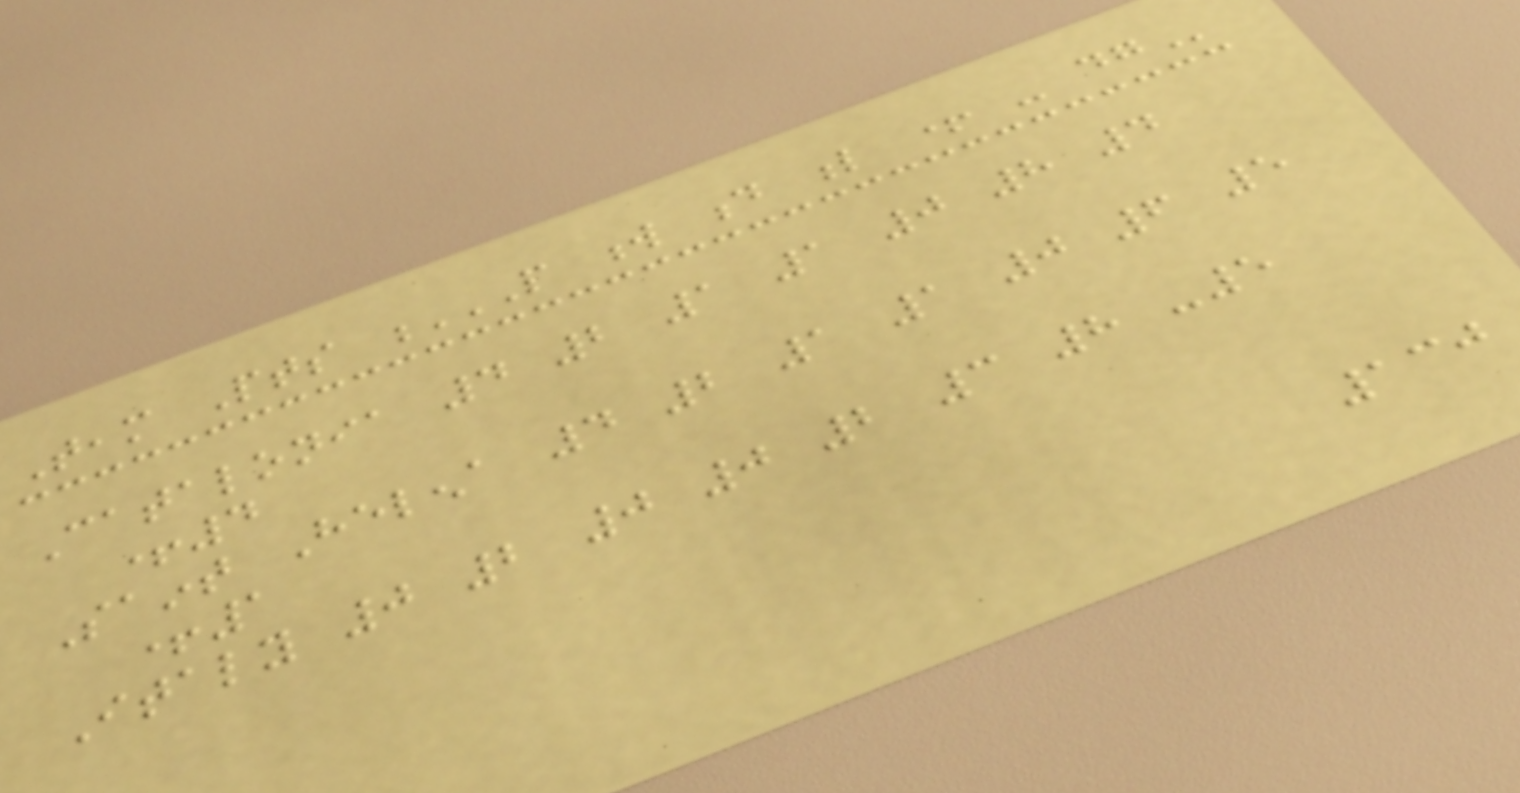Team Pts P W D L + - DG
Catalonia 4 2 1 1 0 8 4
+4
Saint Helena 4 2 1 1 0 6 5
+1
Italy 0 2 0 0 2 3 8 -5
130
